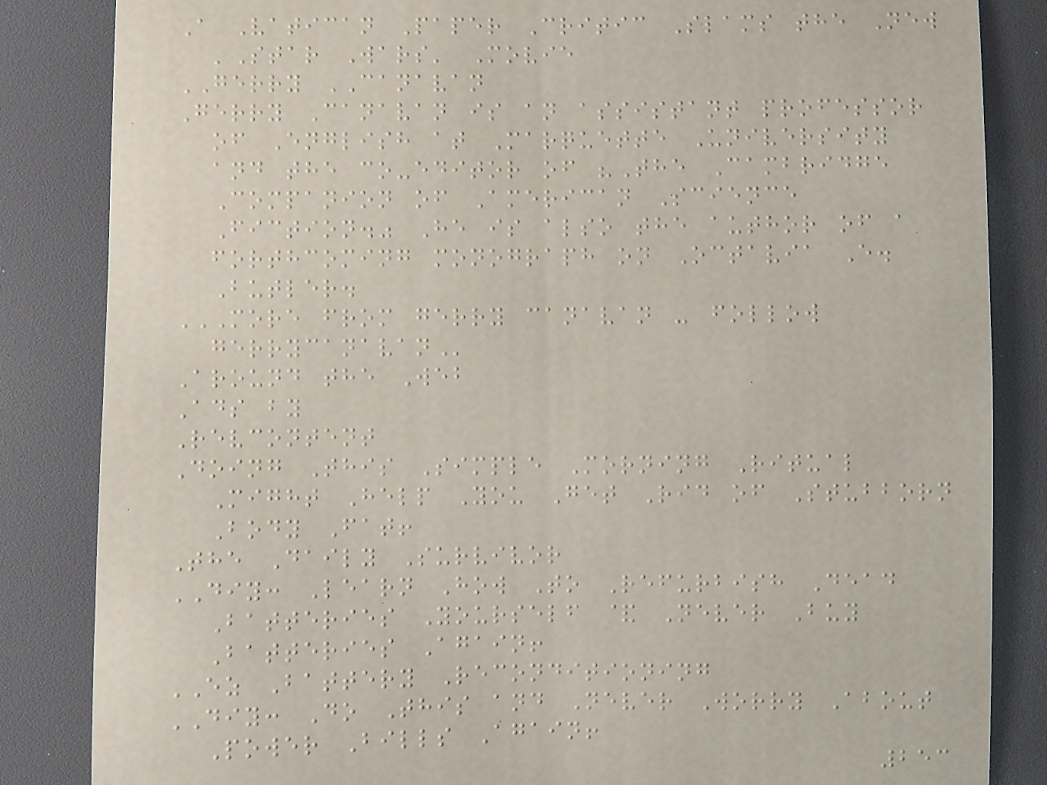A Vatican Paper Critic Slams the New
'Star Wars' Movie
GERRY CANAVAN
Gerry Canavan is an assistant professor
of English at Marquette University
and the co-editor of "The Cambridge
Companion of American Science
Fiction." He is also the author of a
forthcoming monograph on Octavia E.
Butler.
MORE FROM GERRY CANAVAN - FOLLOW
GERRYCANAVAN
Around the Web
Ads by
Revcontent
Doing This Simple Morning Ritual
Might Help You Get Rid of Stubborn
Body Fat!
The Daily Survivor
DIY: Learn How To Refurbish Dead
Batteries Yourself & Never Buy
Batteries Again!
EZ Battery Reconditioning
DIY: Do This and Never Worry About
Power Bills Again!
253
